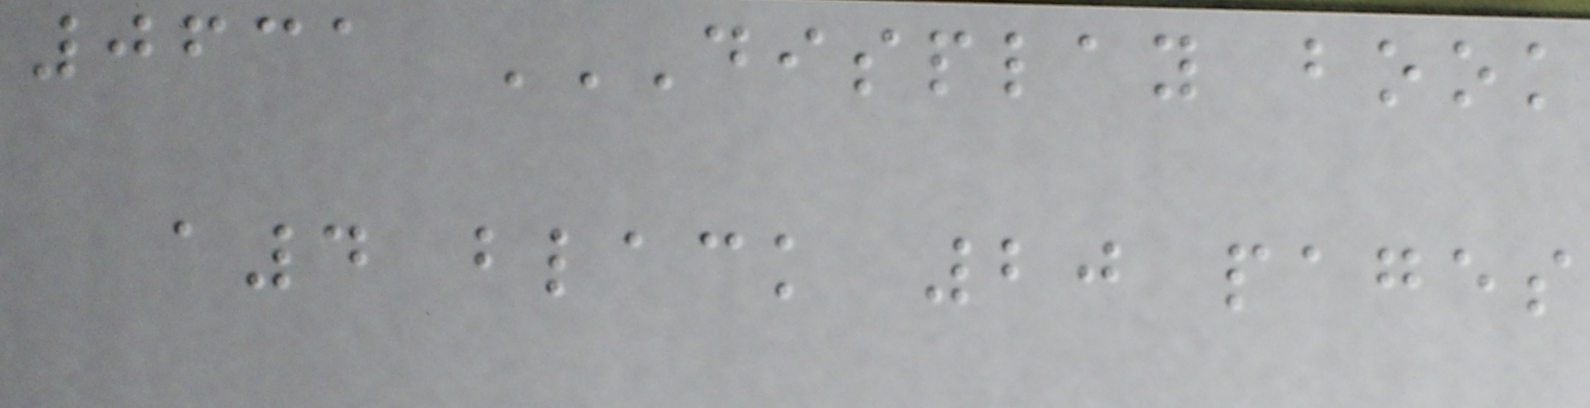0631 DISPLAY BOOK
A4 BLACK 20 PAGES
